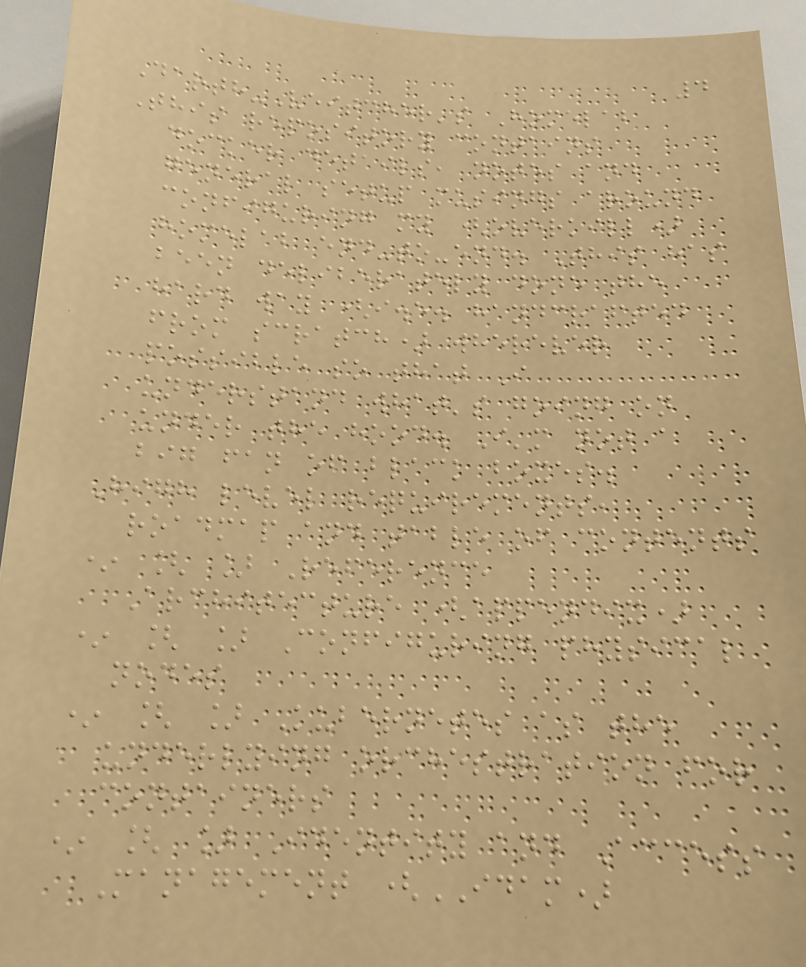4
Darth-Veitcher's Homelab
This repository contains
docker details, notes and
general setup musings around
configuring my (overkill)
homelab end-to-end. This has
been deliberately done the
hard way (i.e. handcrafted
from scratch) wherever
possible so that I
understand what's going on
under the hood. I'm not a
big fan of black boxes.
High level requirements,
roadmap and table of contents
* [ ] Reference
Architecture (appendix)
* [ ] Configuring physical
nodes
* [ ] Kubernetes as the
underlying orchestration for
containers
* [ ] Identity and Access
Management (IDAM)
